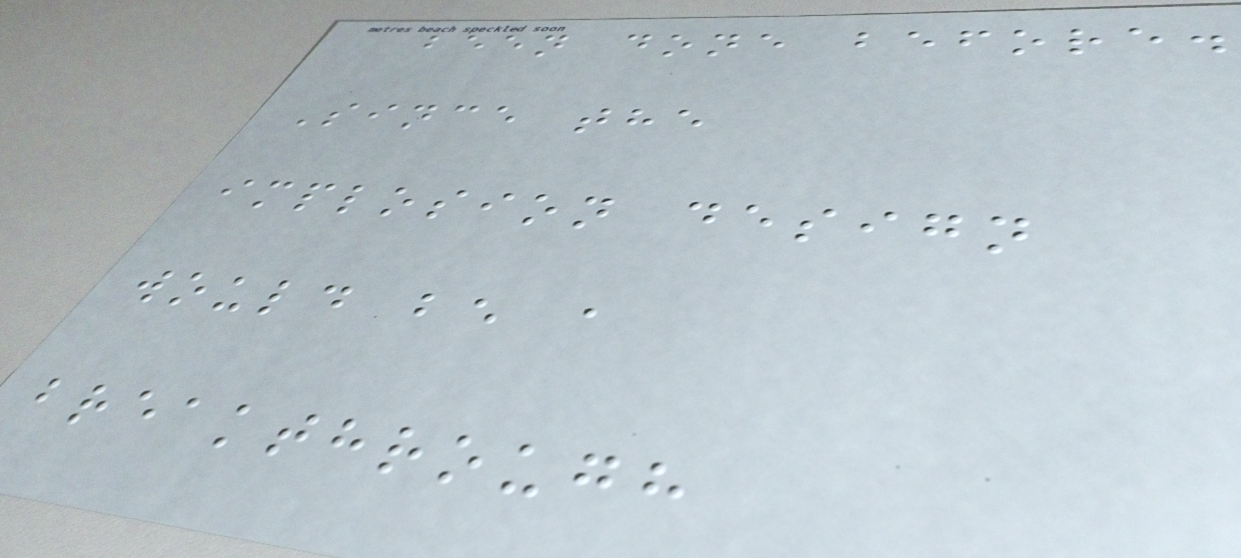been done before.
Since the
implosion design
would be a
breakthrough
